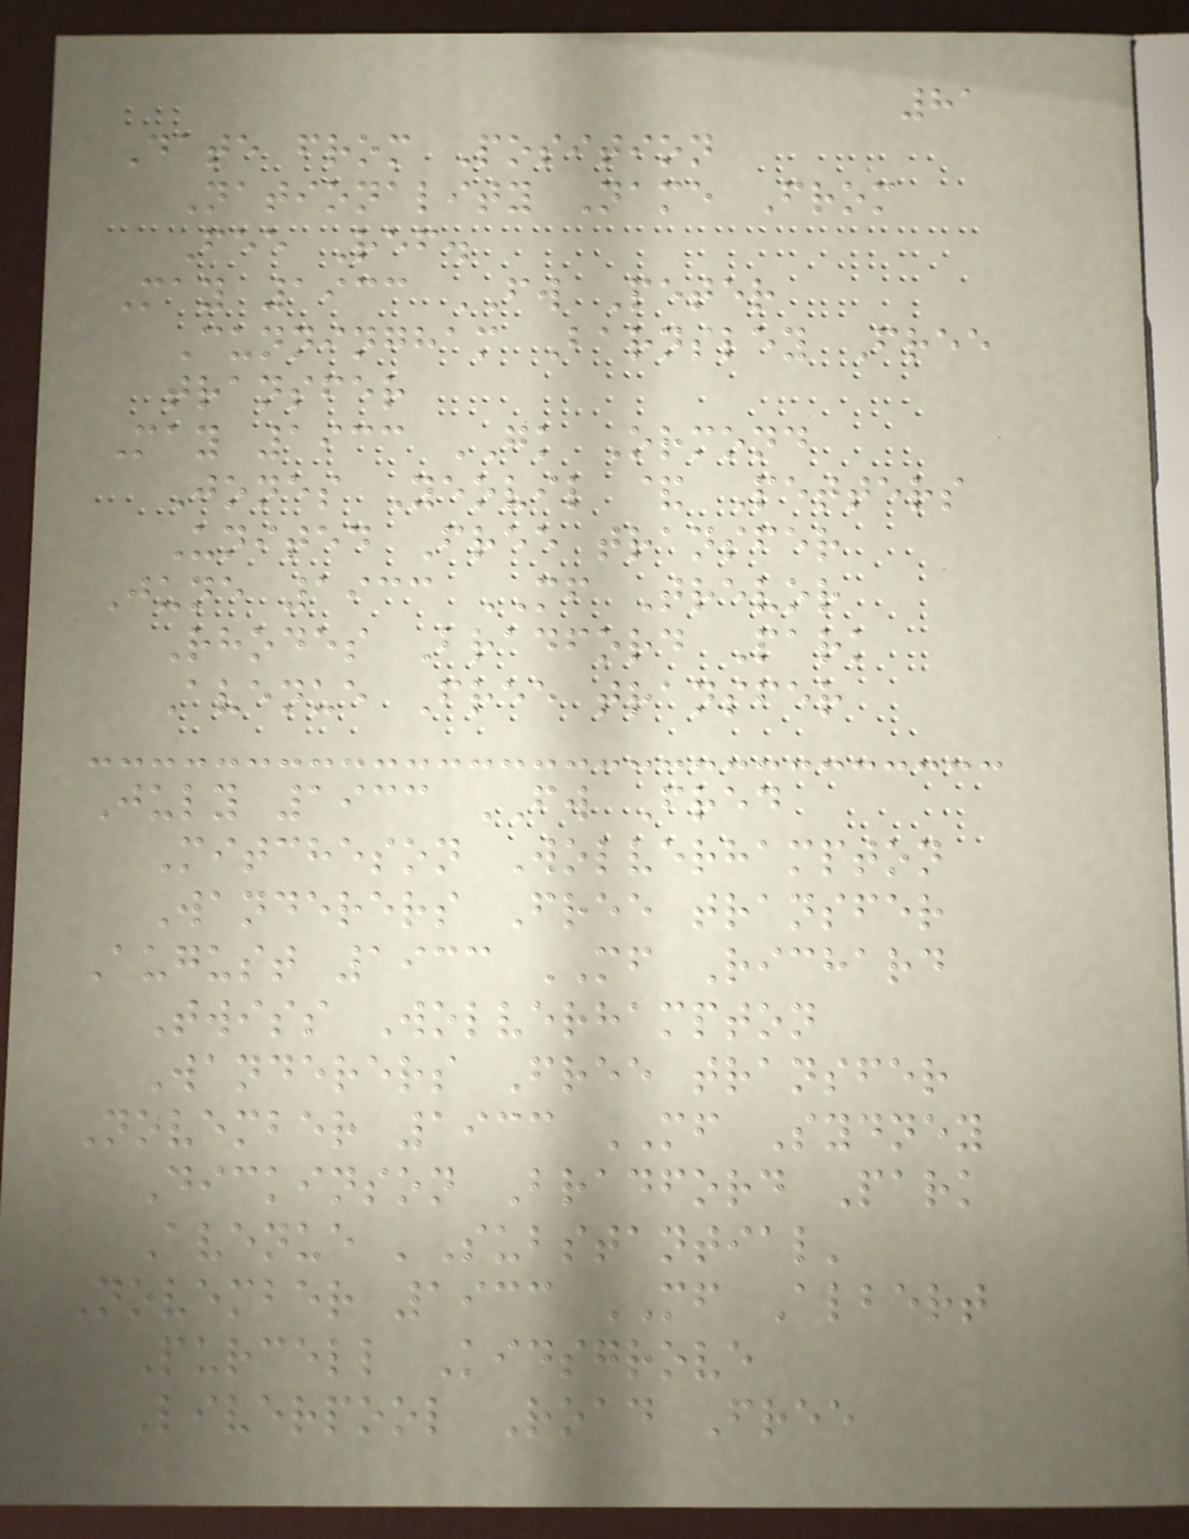81
Date from Position
Nationality Name From
Fee Ref.
May 1933 FW Peter
Cunningham Barnsley Free
transfer
May 1933 GK Ormond
Jones Yeovil & Petters
United Free transfer
June 1933 MF Trevor
Rhodes Bradford Park
Avenue Free transfer
July 1933 FW Fred
Mitcheson Wolverhampton
Wanderers Free transfer
August 1933 MF Richard
Twiss Wolverhampton
Wanderers Free transfer
November 1933 MF Sydney
Dickinson Bradford Park
Avenue 'Substantial'
November 1933 MF Albert
Purcell Kidsgrove
Liverpool Road Free
